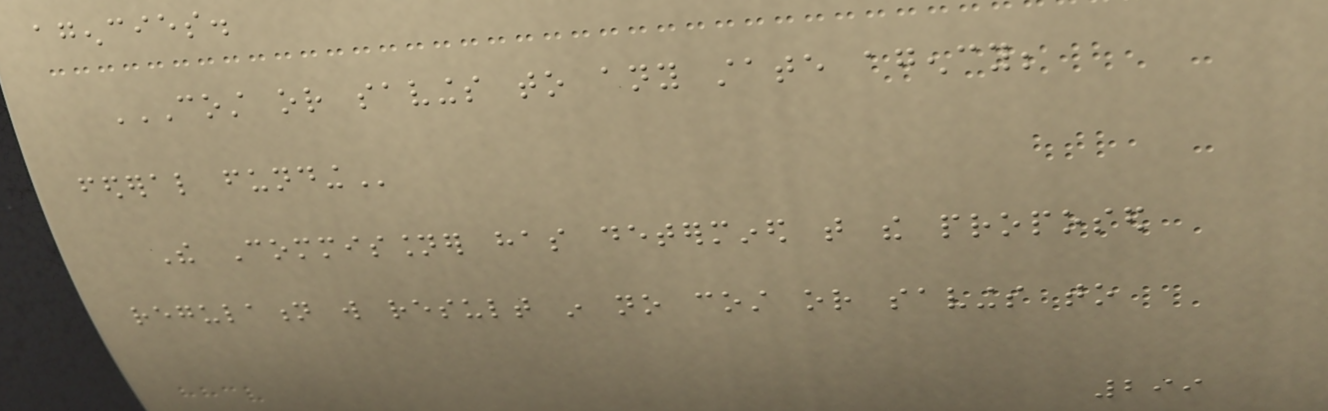agencies.
COST OR SAVINGS TO ANY STATE AGENCY;
FEDERAL FUNDING
The Commissioner has determined that the proposed
regulation will result in no cost or savings to
299
